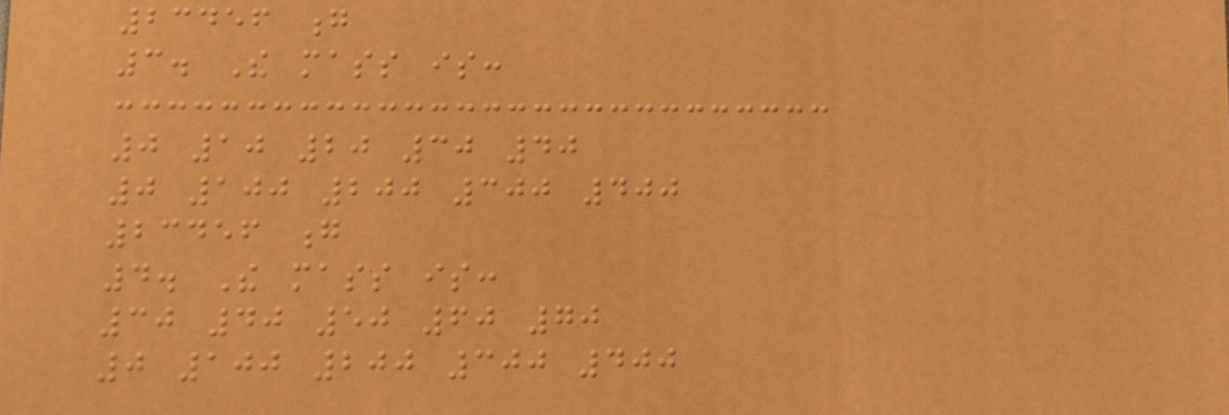23456 g
3. The mass is:
0 10 20 30 40
0 100 200 300 400
23456 g
4. The mass is:
30 40 50 60 70
0 100 200 300 400
